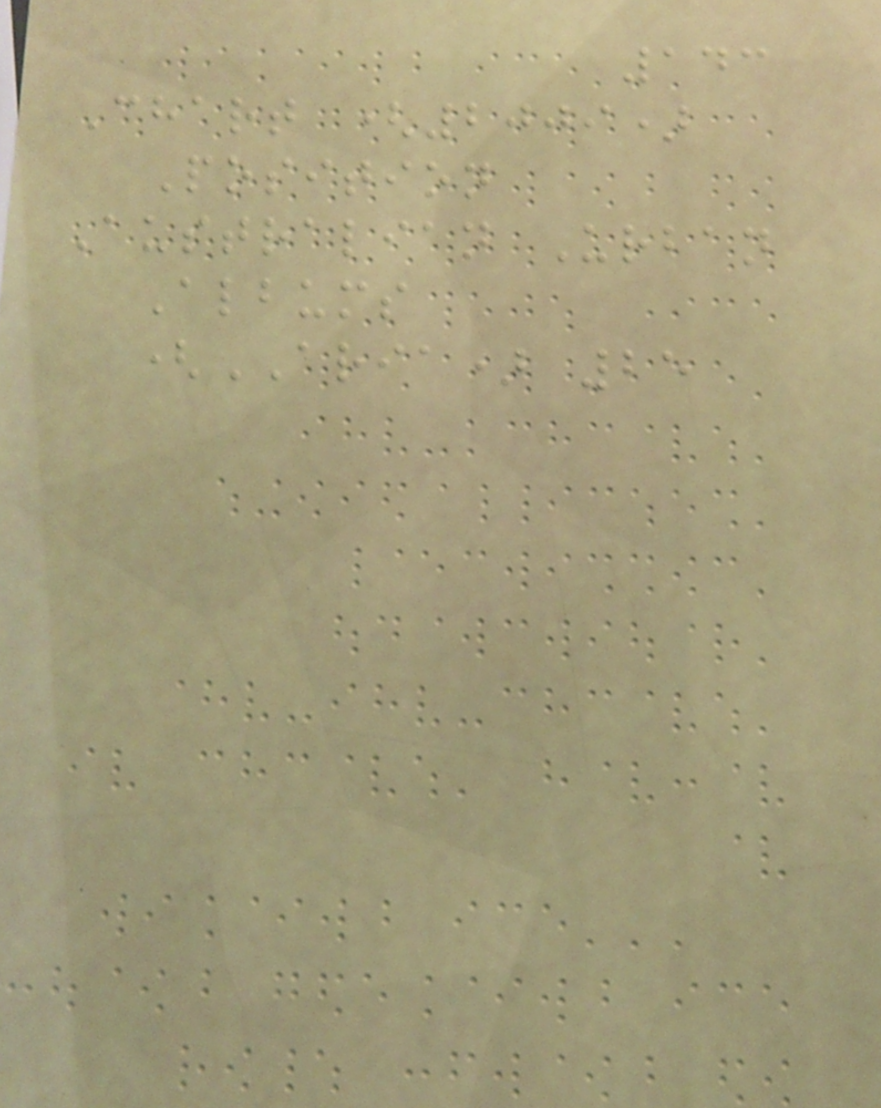143
Chart (2009)
Position
Australian Urban
Albums
(ARIA) 25
